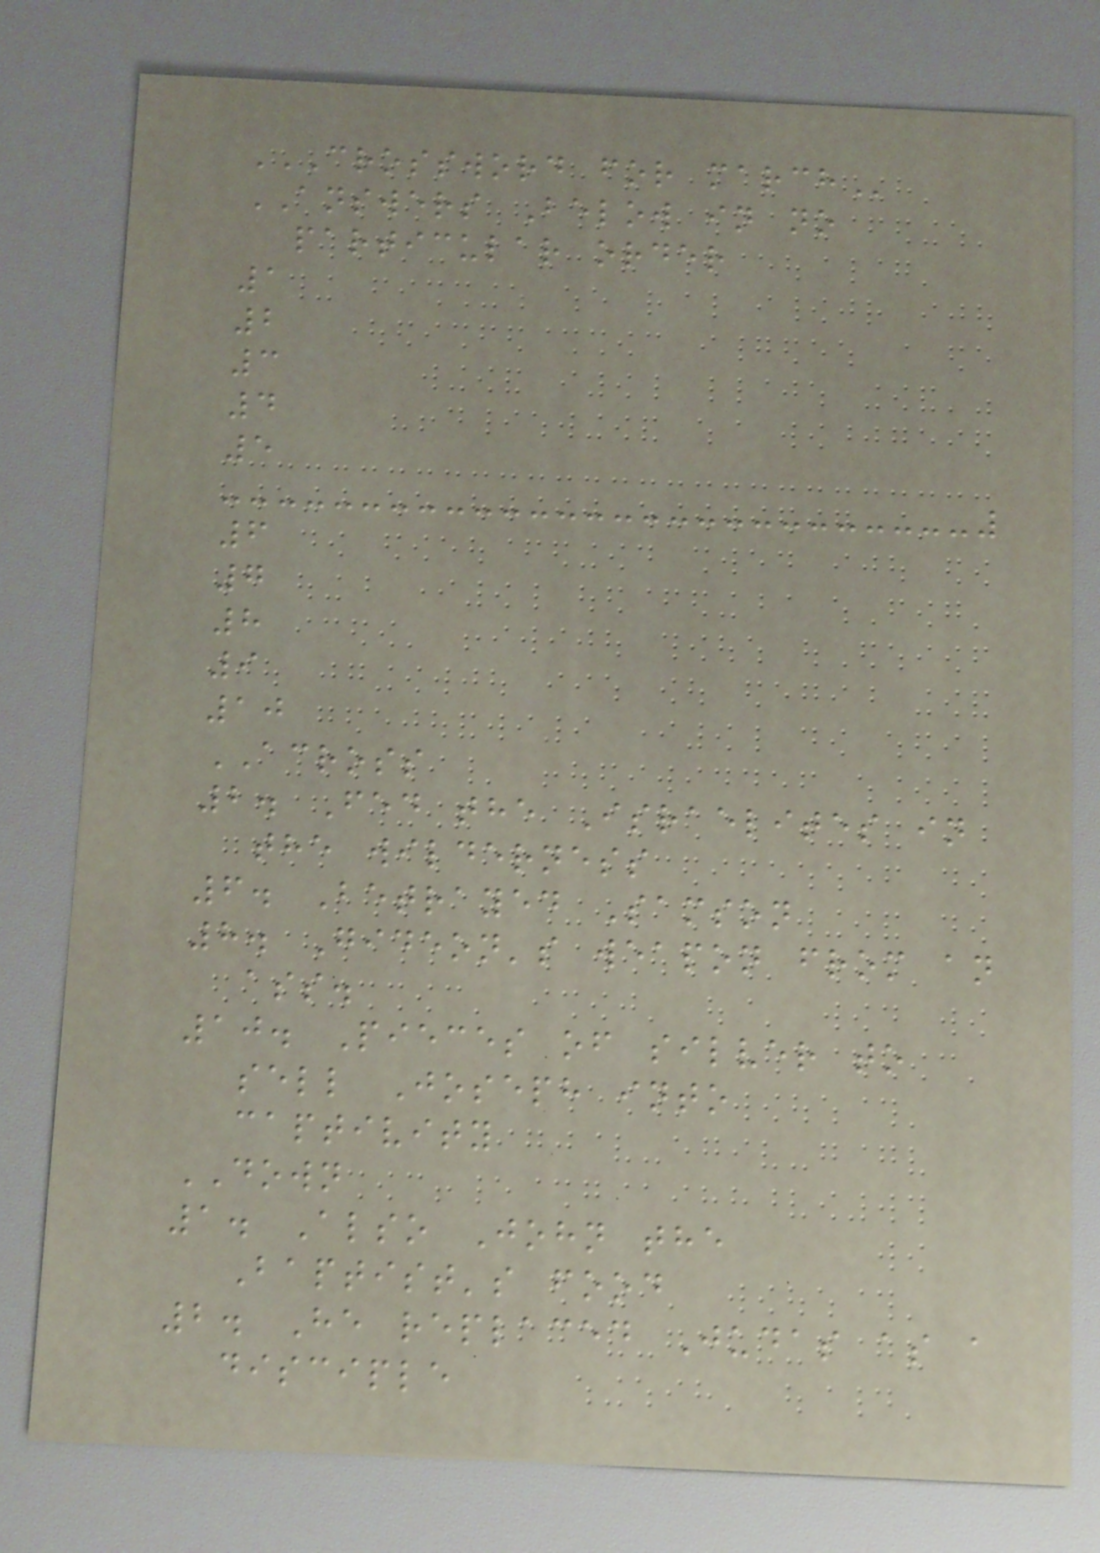CROSSWORD FOR MARCH
ANSWERS Below in no
particular order
1
2
3
4
5
6
7
8
9
10
ACROSS
2. Fed the Israelites in
the wilderness
6. Betrayed Samson
8. Gideon's weapon from an
ass.
10. Pieces of silver to
sell Joseph into
captivity
DOWN
1. Also John the
Baptist's food
2. He replaced Judas as a
disciple
